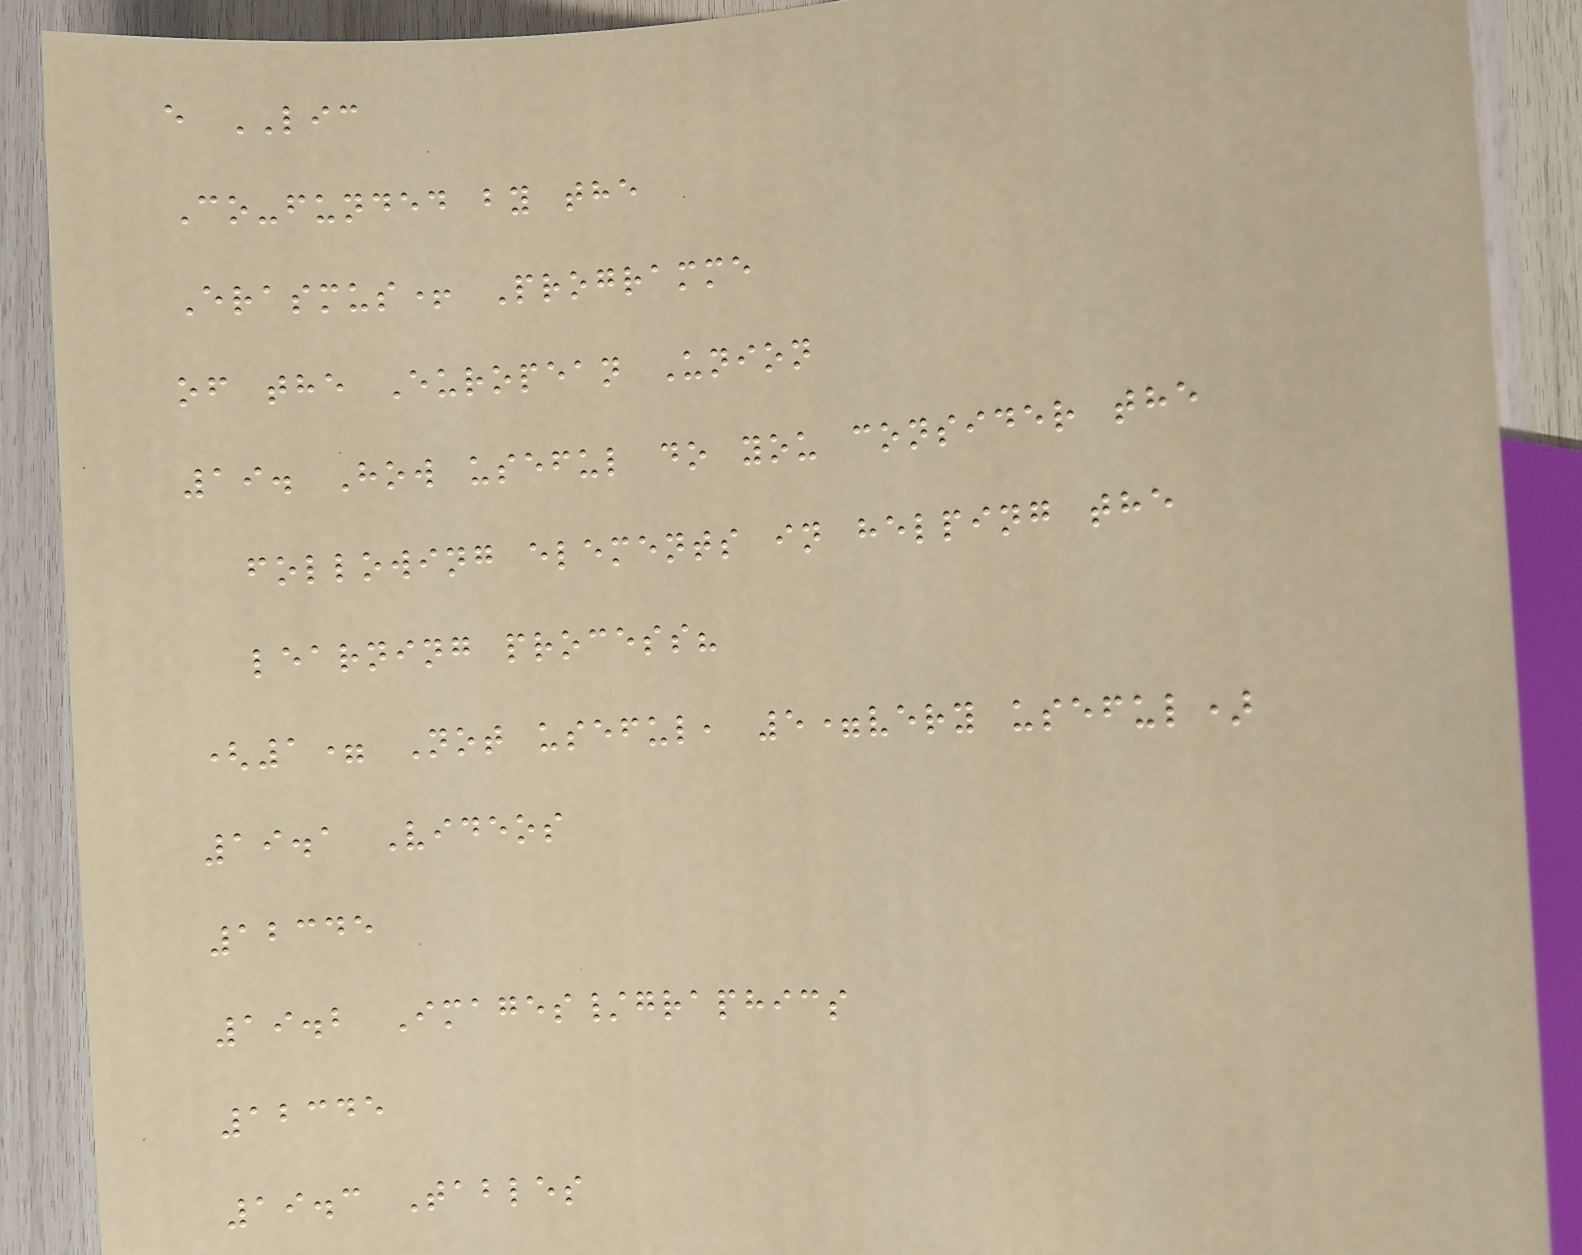e LIC
Co-funded by the
Erasmus+ Programme
of the European Union
19. How useful do you consider the
following elements in helping the
learning process?
(1= Not useful, 5=very useful)
19.1 Videos
12345
19.2 Images/graphics
12345
19.3 Tables
